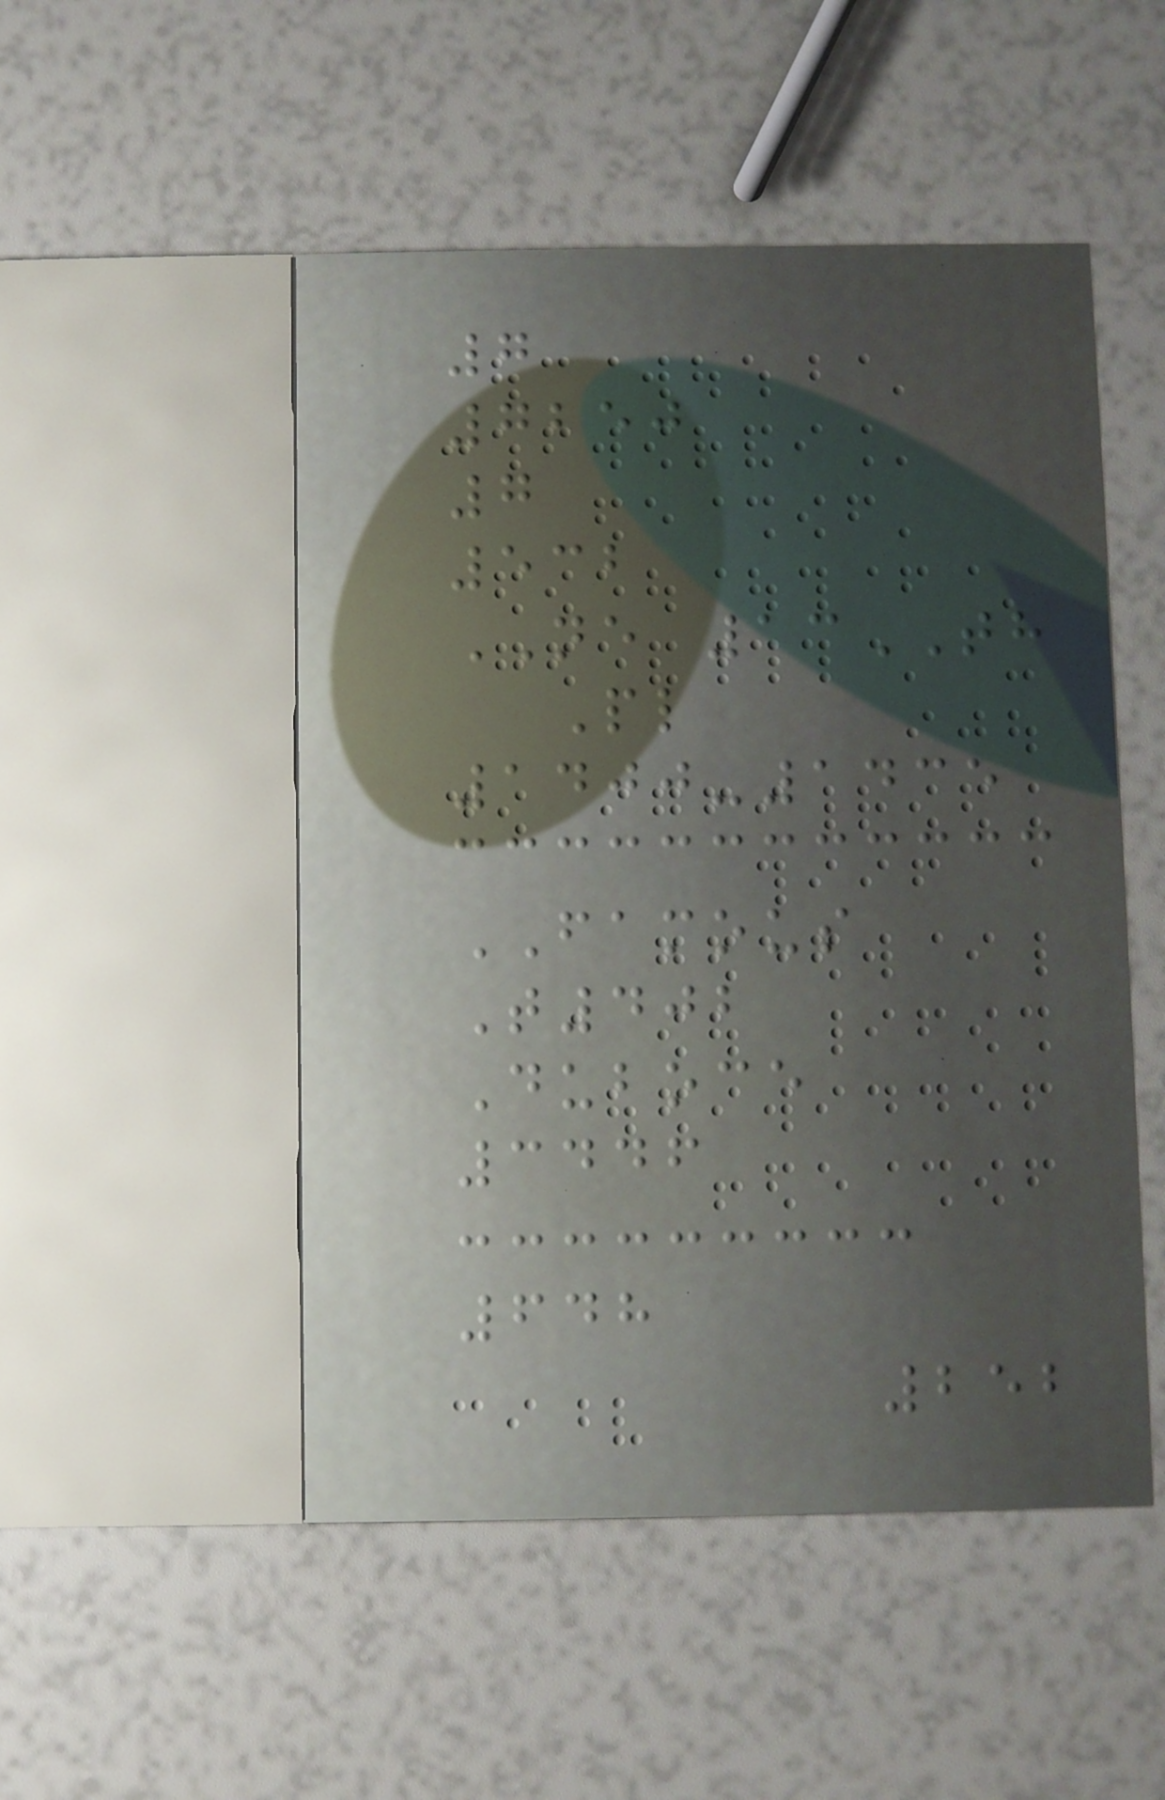7
7250
7
532
NE 13TH
Pl
1400-1435
FAMOUS
T402
Duboce
3446
648
252
